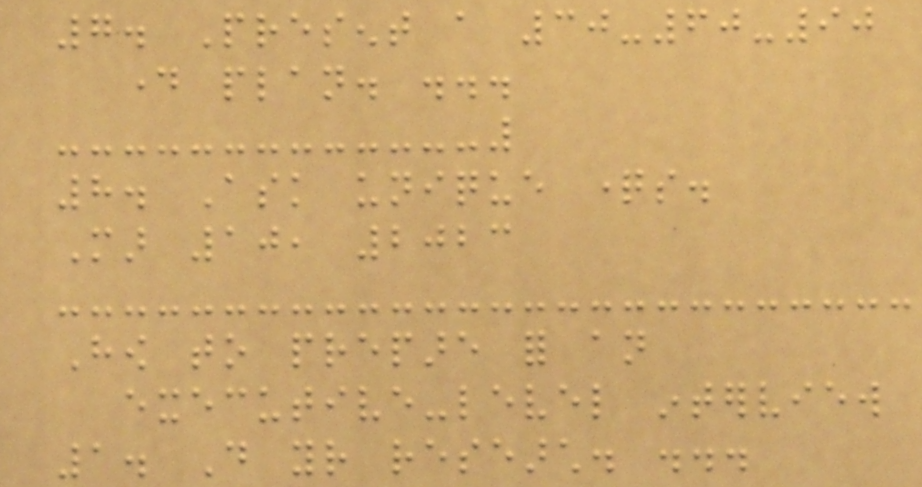7. Present a 30-60-90
day plan. ...
8. Ask unique questions.
Mar 10, 2023
How to prepare for an
executive-level interview
1. Do your research. ...
